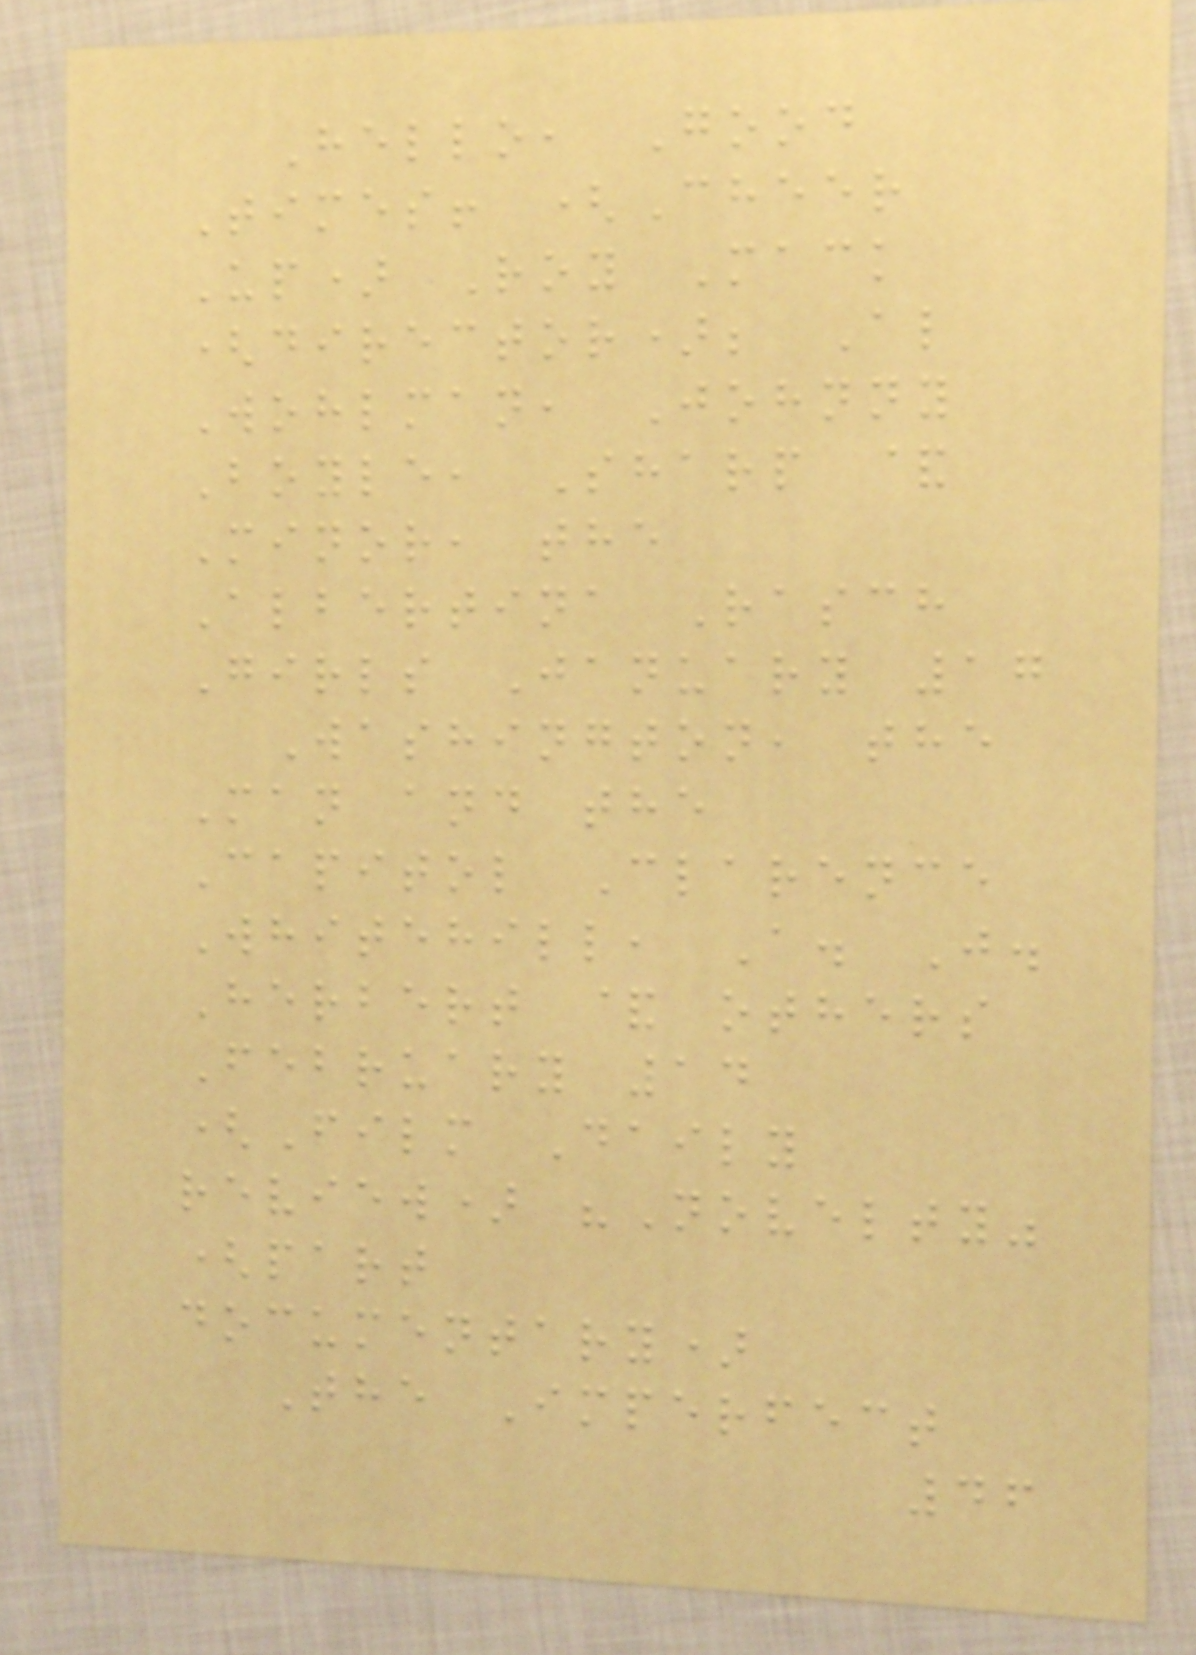Hello, Good
Times! (Cheer
Up) Roy Mack
(director); Al
Wohlman, Johnny
Boyle, Sharp &
Minor, the
Albertina Rasch
Girls January 17
Washington, the
Man and the
Capitol Clarence
Whitehill, A. J.
Herbert & others
February 14
(Film Daily
review) "Novelty"
(part
documentary)
The Imperfect
46
